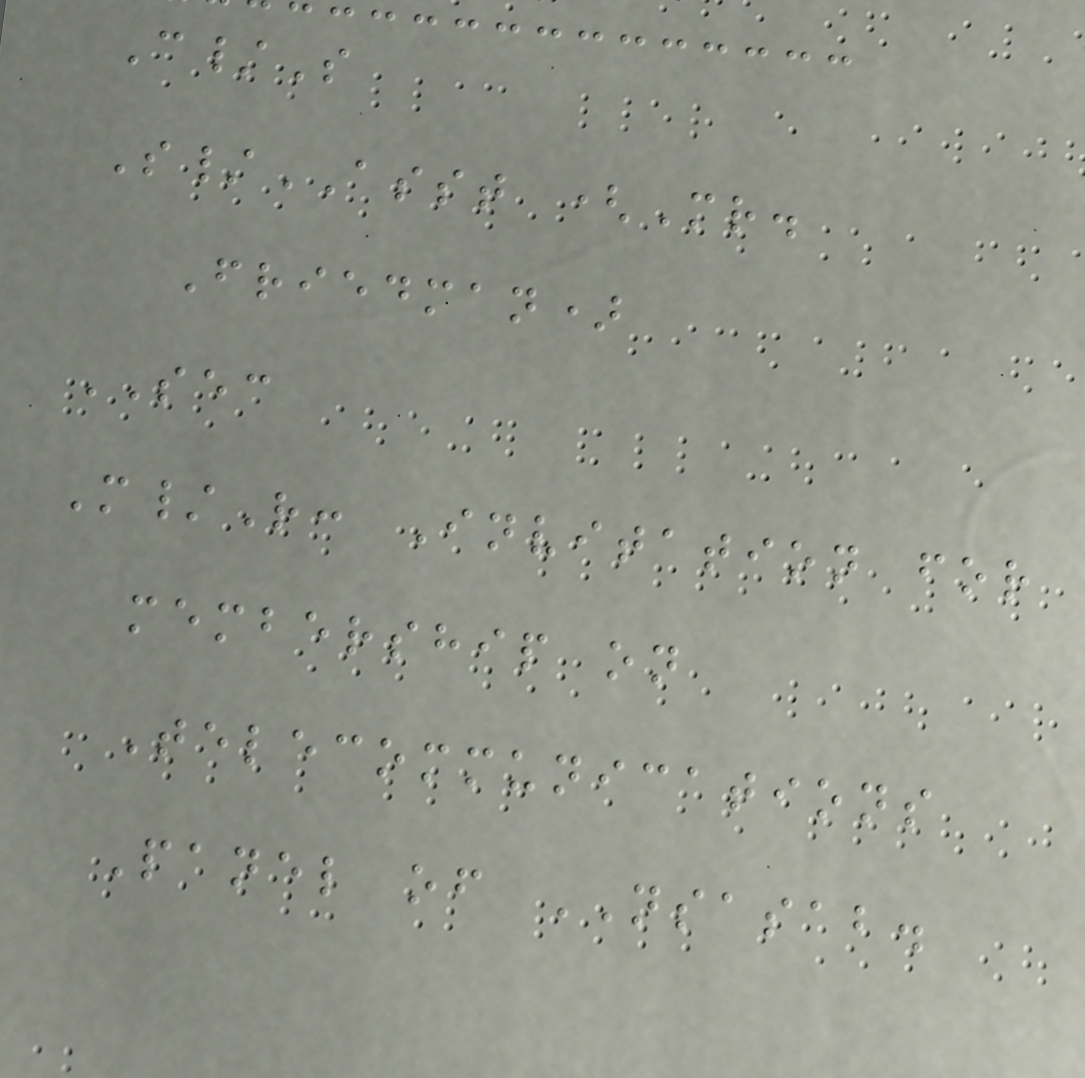C/S
S/ASST (Mr.
Friedman)
SEC
M/R: Invitation for
membership on
Telecommunications
Panel of NSASAB.
